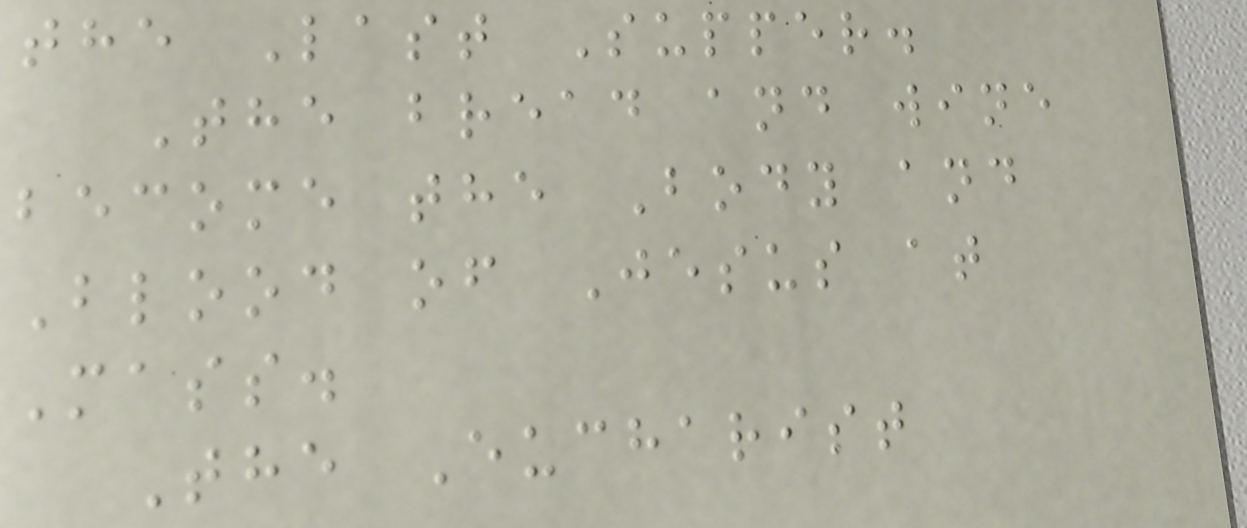the Last Supper.
The bread and wine
become the Body and
Blood of Jesus at
Mass.
The Eucharist
